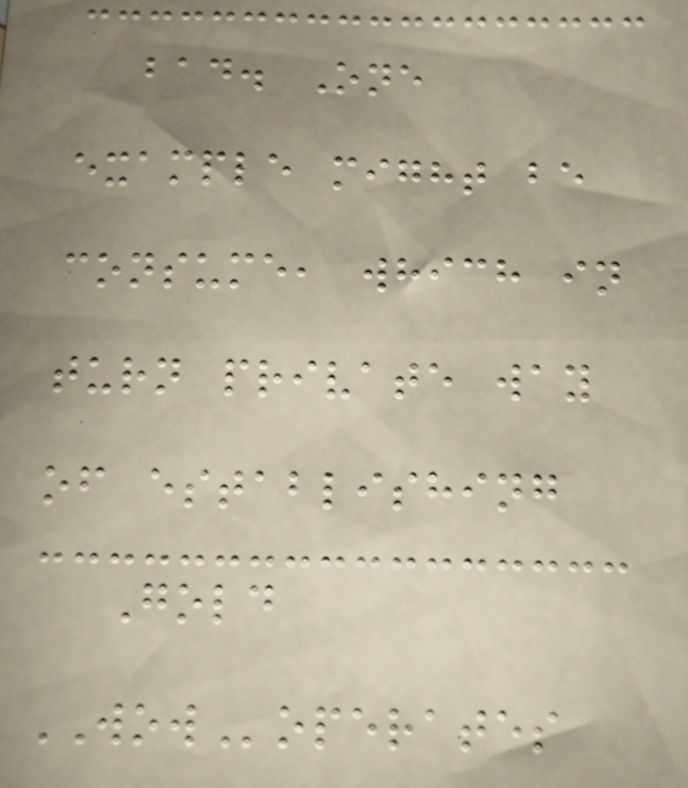bad. One
example might be
consume, which in
turn private way
of establishing
Gold
WOWoperates
